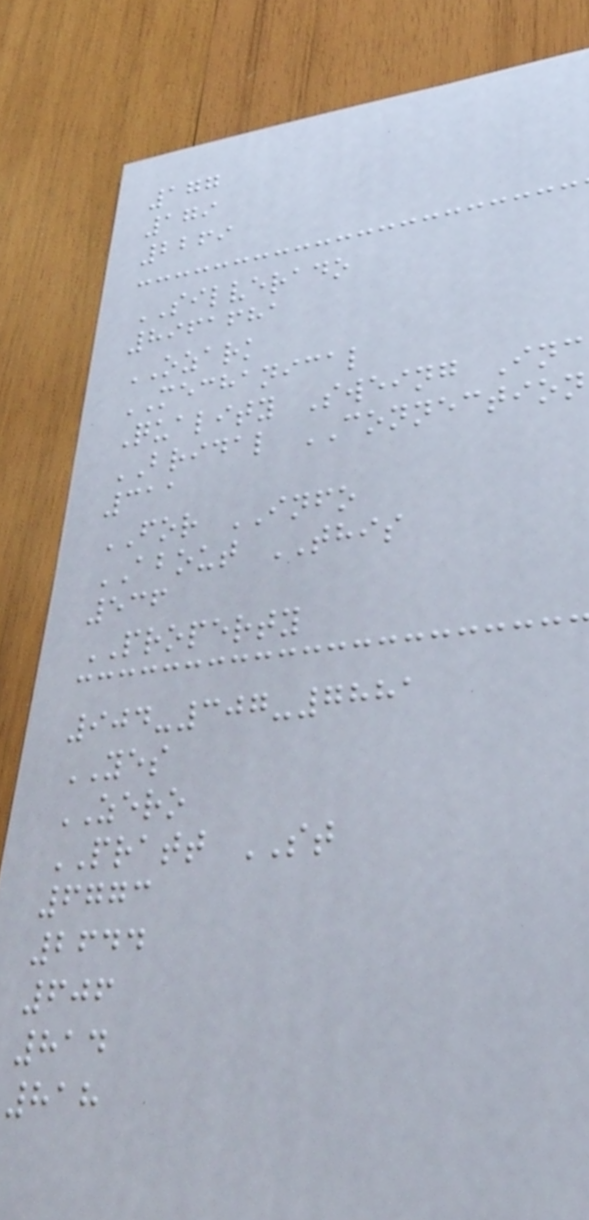177
179
2269
SILVERADO
8961681
OZARK
MECHANICAL
Quality Sweing Inc
BRIDAL CONNECTION
311
FOR INFO
ABOUT THIS
536
PROPERTY
904-307-7881
YES
ZERO
PRATT ST
6773
2644
606
814
818
